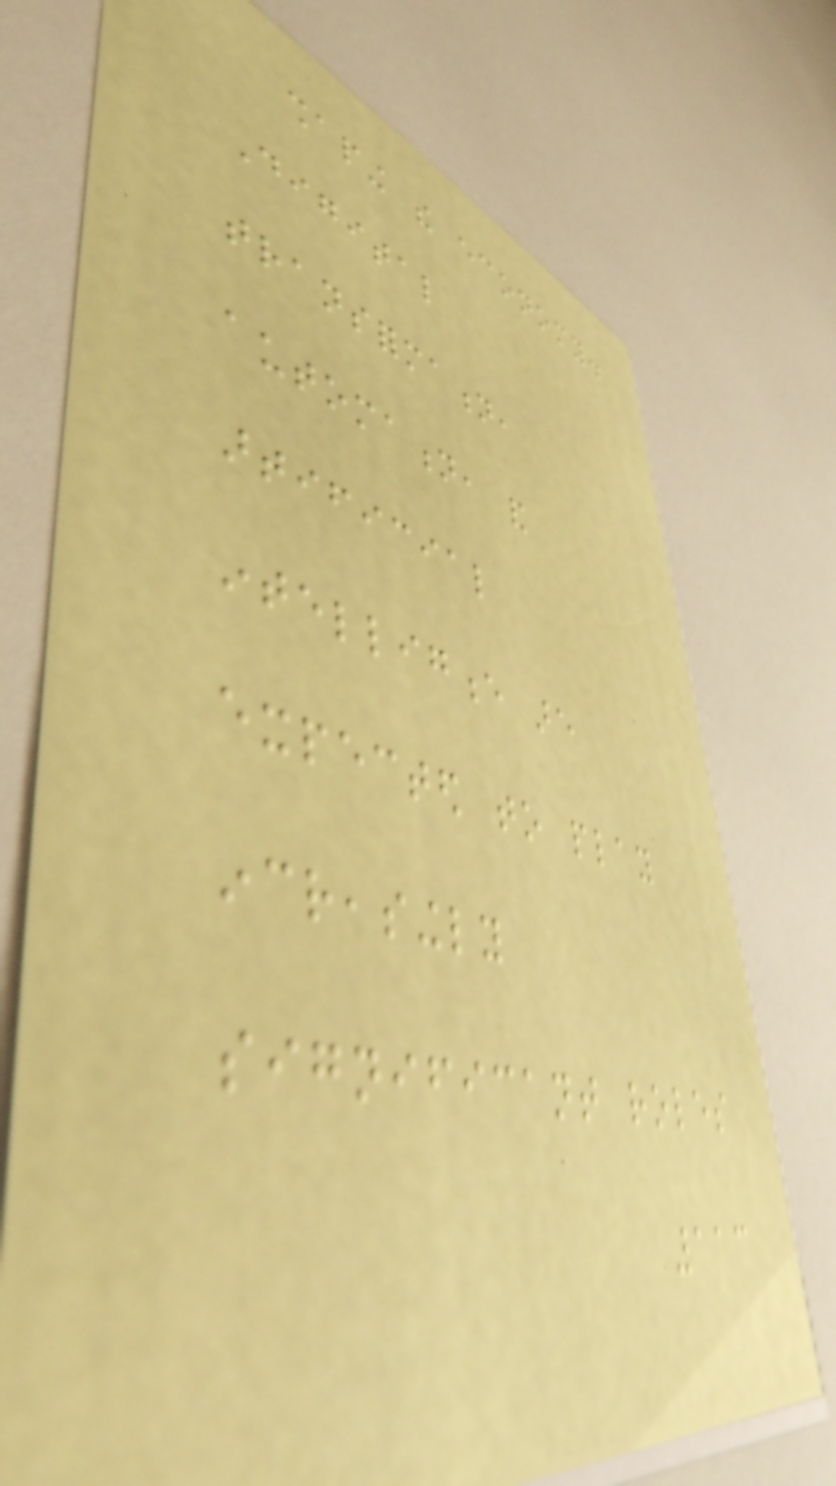shaping the economy.
Digital
transformation,
automation, and
artificial
intelligence are
expected to play
increasingly
significant roles
113
